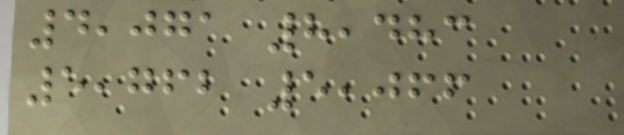4,071 8,483
5,762 5,066
